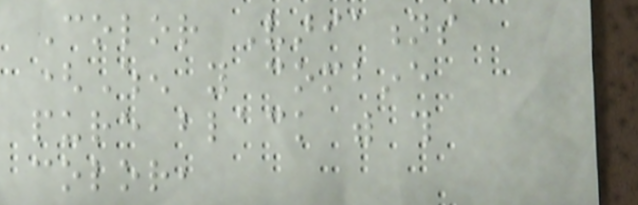Color Variations
(When you combine
pure black with this
color,
